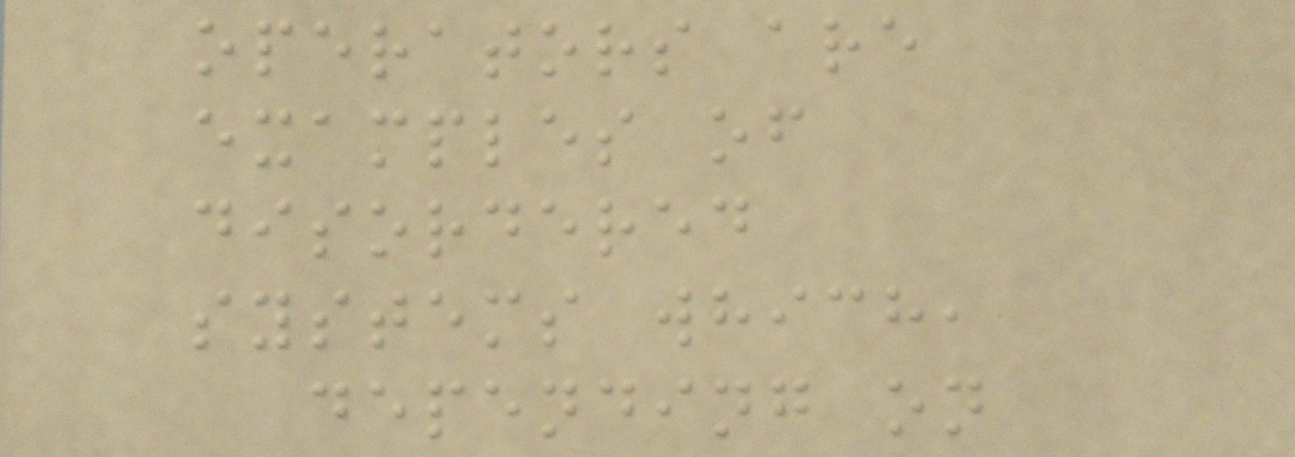operators are
examples of
disordered
systems which,
depending on
